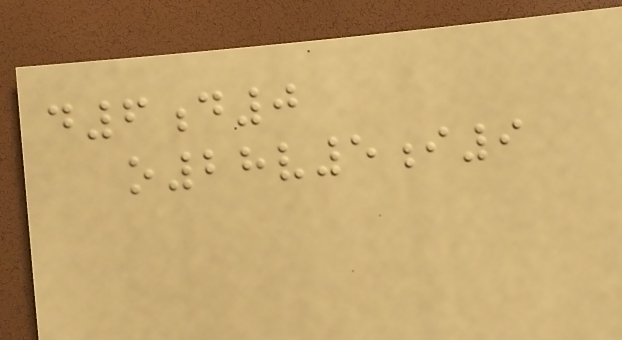d6d0
o28v5i9
